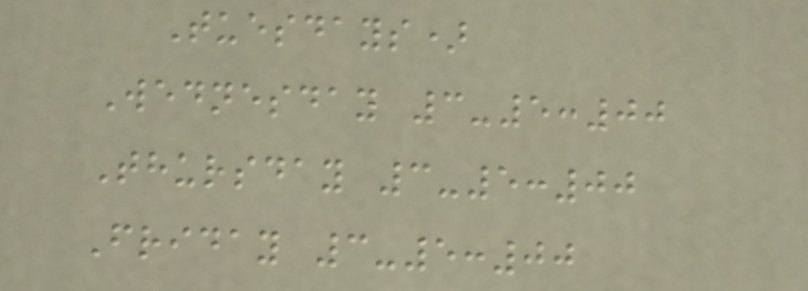Tuesdays)
Wednesday 3-5:00
Thursday 3-5:00
Friday 3-5:00
